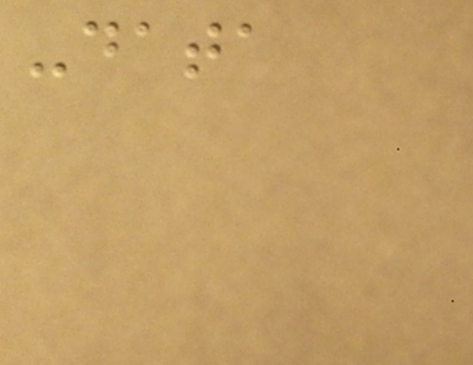-data
